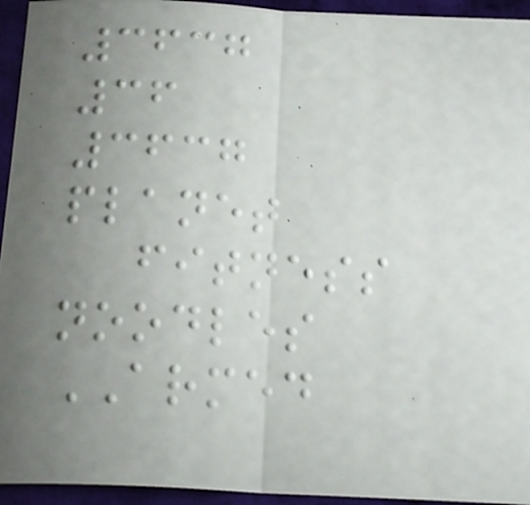3637
36
3637
planet
fitness
noodles
ARMED
